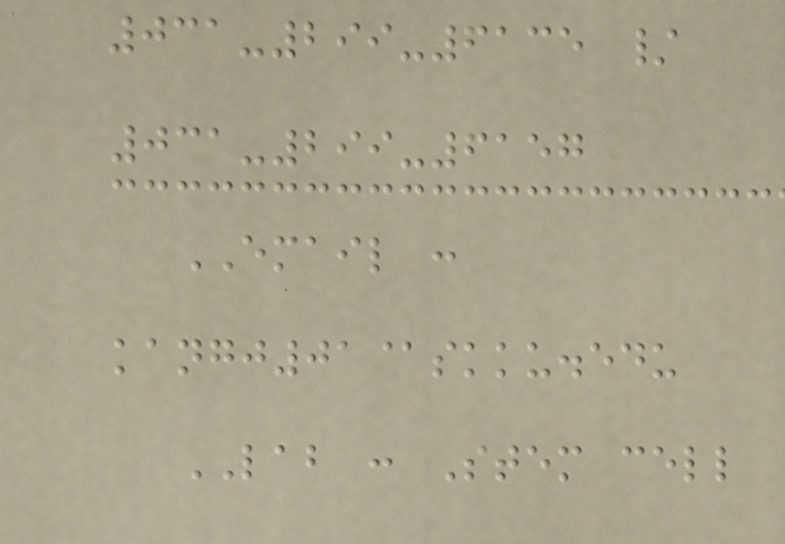031-299-6135 /
031-299-6157
EMAIL :
kangj01@skku.edu
LAB : Stem cell
